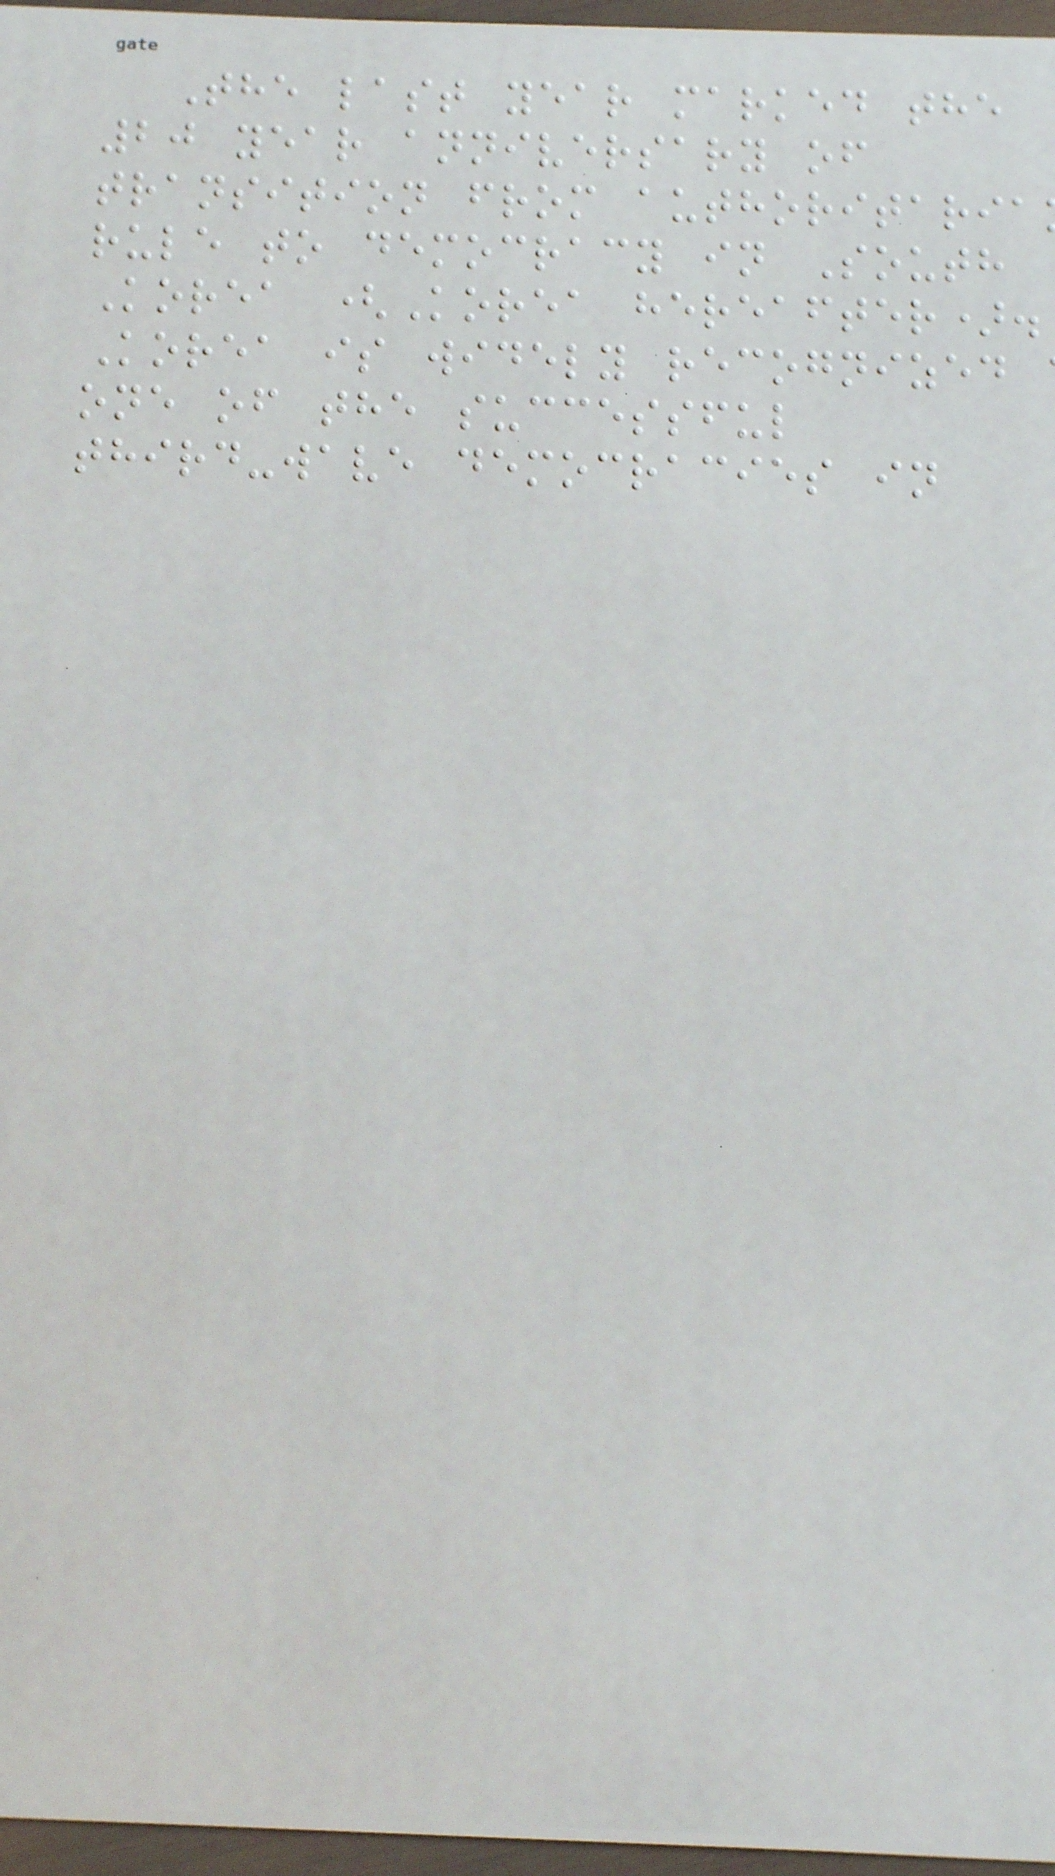The last year marked the
20 year anniversary of
transition from authoritaria
rule to democracy in South
Korea (Korea hereafter).
Korea is widely recognized
one of the successful
third-wave democracies in
